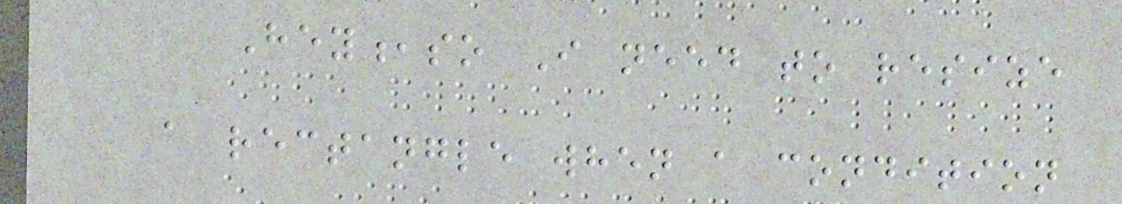Hey,so I need to resize
a rectangle when a condition
